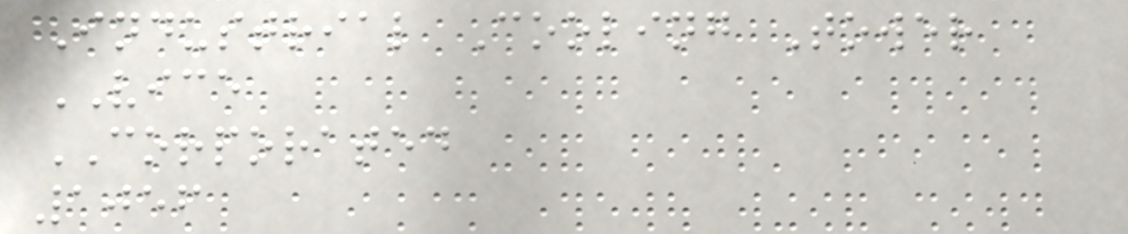Industrial Cooling Tower
VICE
CORPORATED
1056
